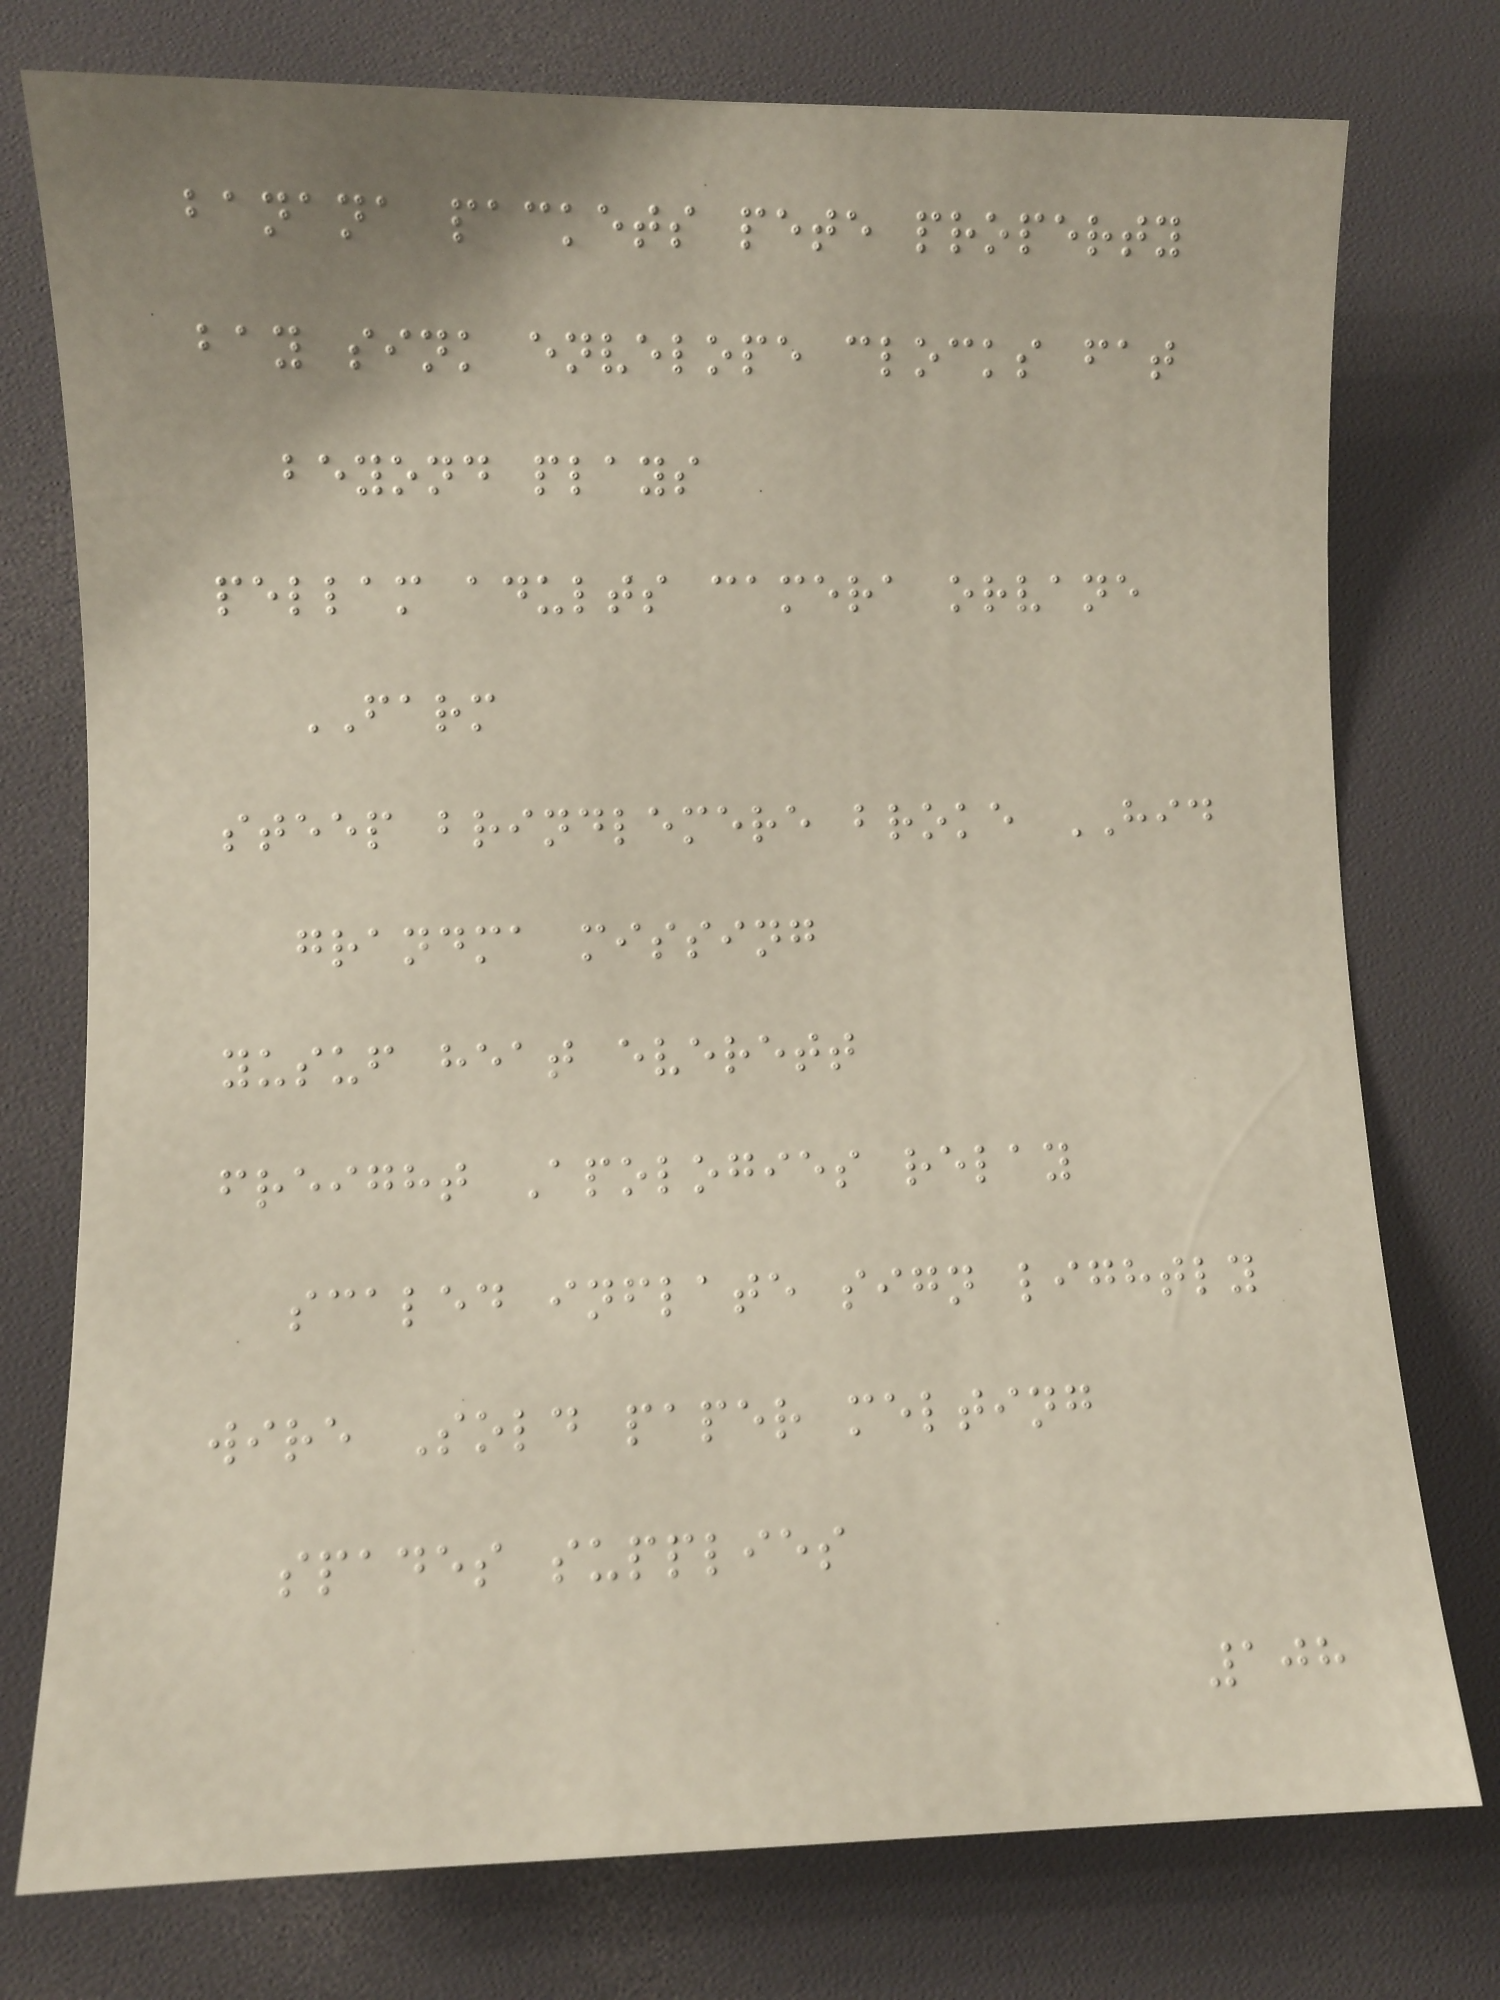banana packets pete property
bay sink envelope clocks fat
beyond plays
pellam adults camera orvane
FARM
steep brindlemere broke HID
grandma missing
yusuf heat everett
freight Apologies relay
scaled inflate sign lightly
wire Sold paper melting
spades supplies
108
